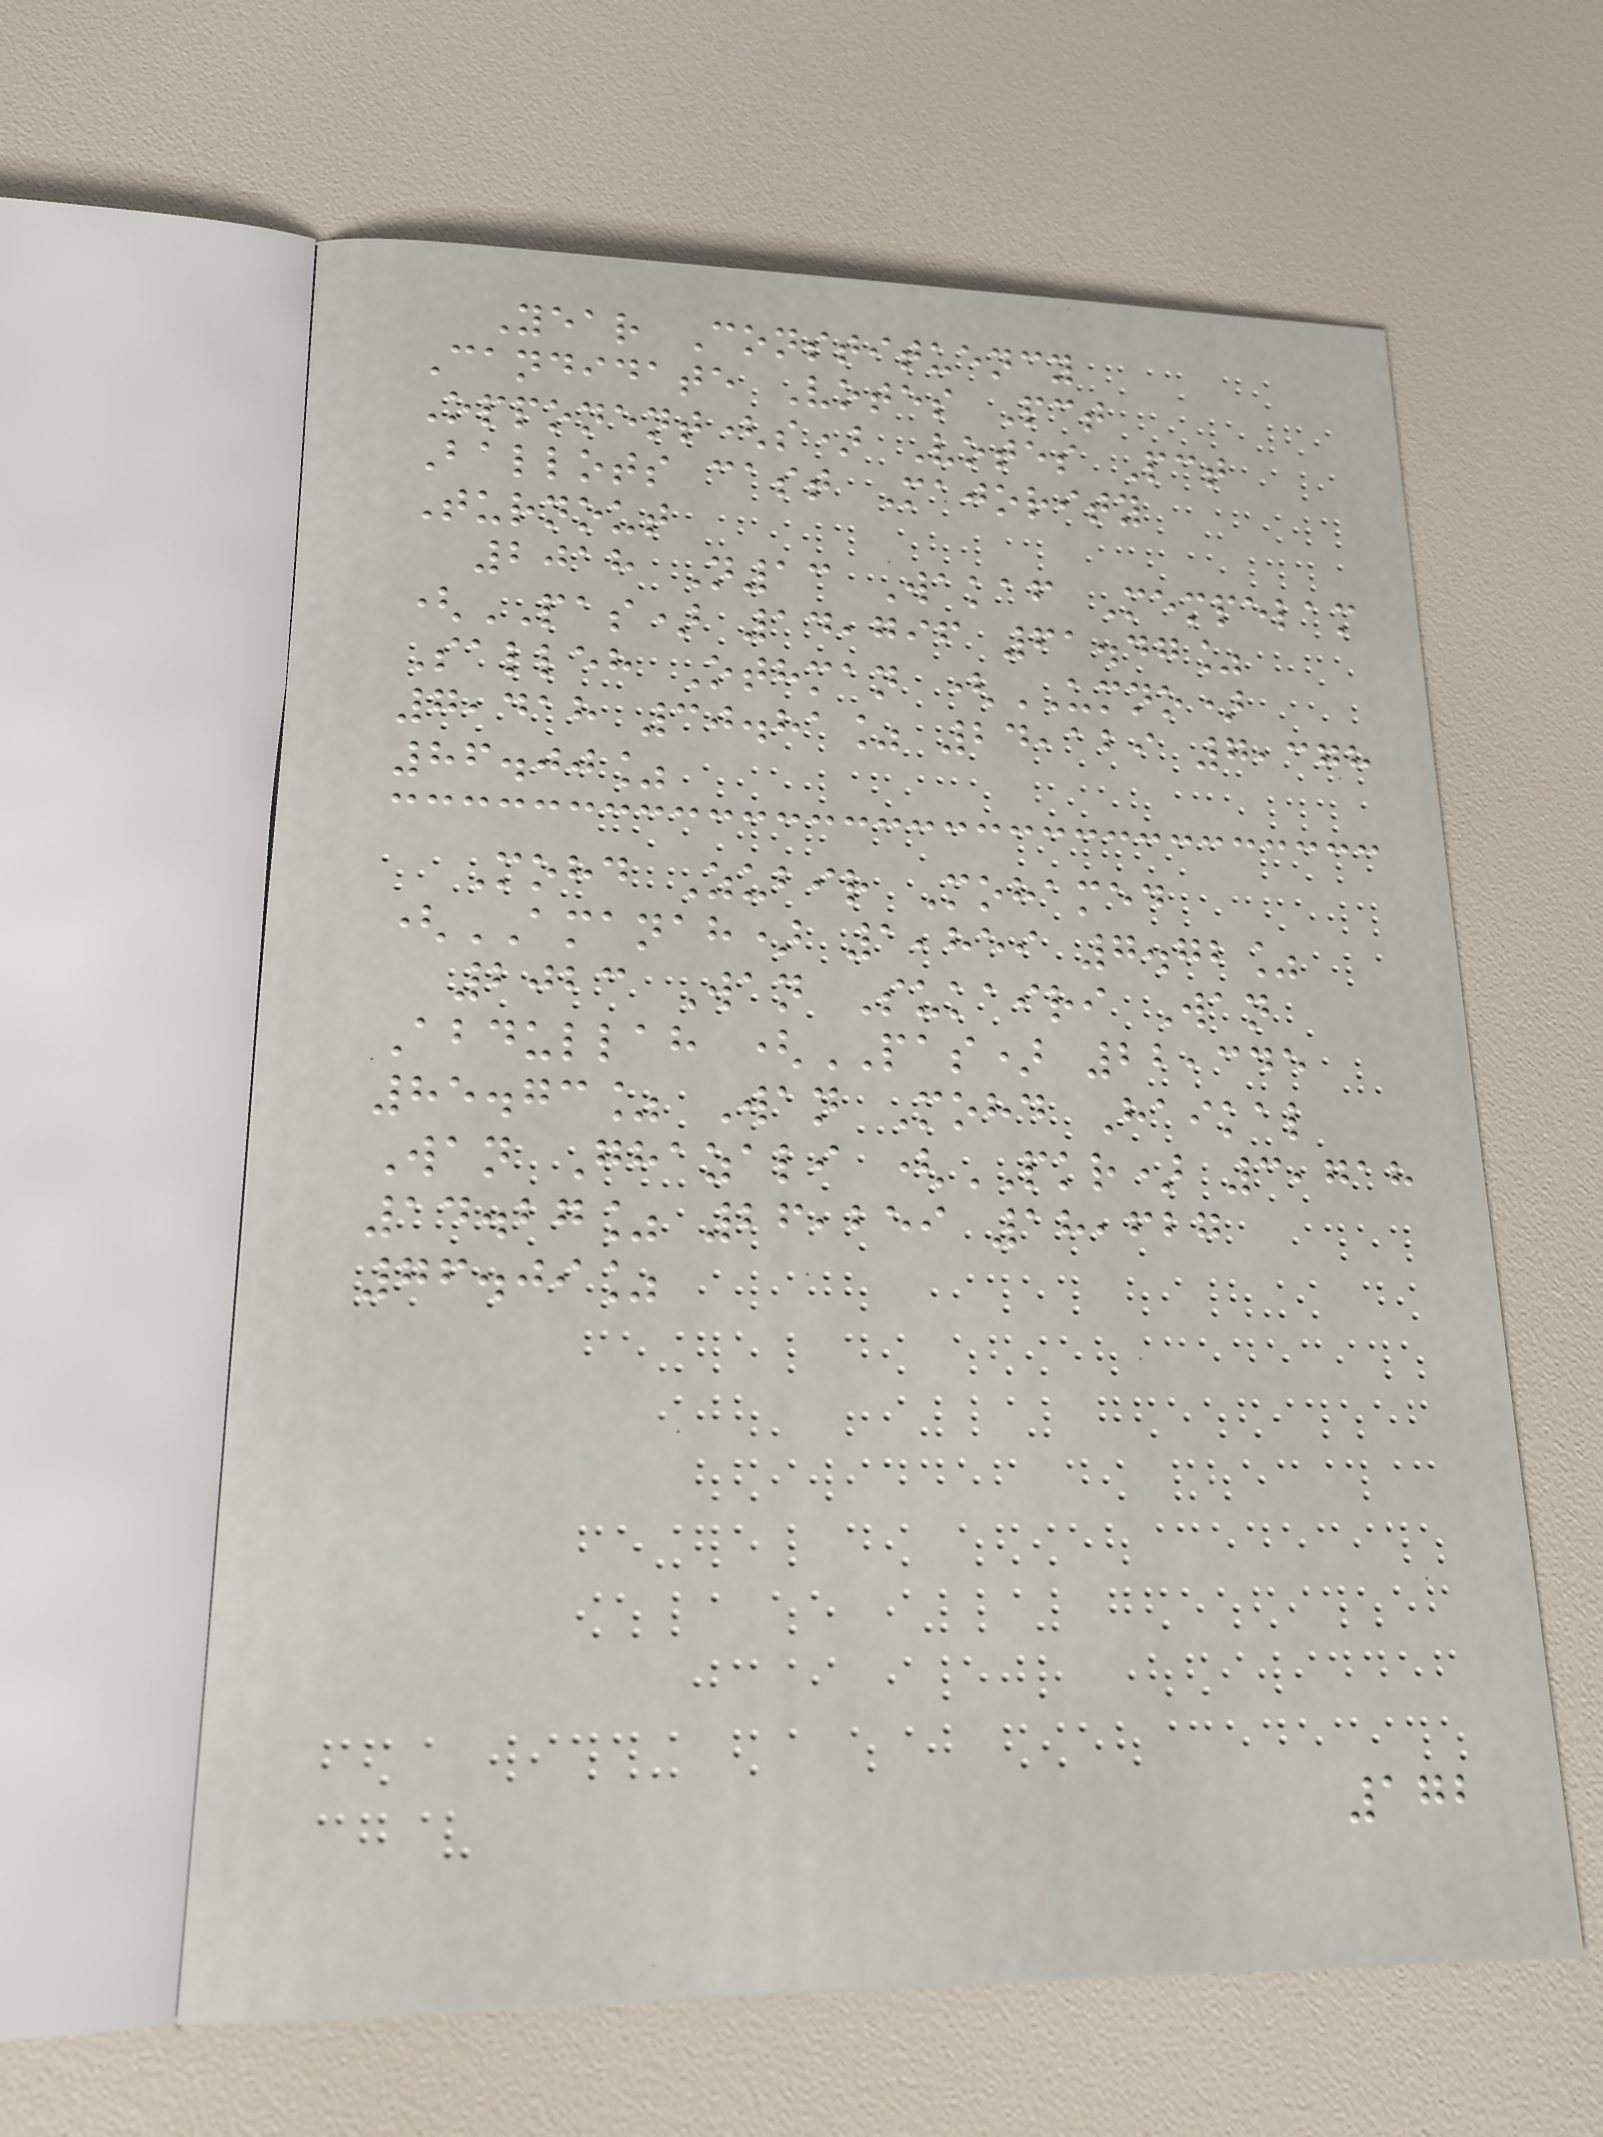Year Constituency
Candidate Votes Pct
Opponent(s) Votes Pct
Ballots cast Majority
Turnout
2018 N13 Wakaf Mempelam
(PAS) 14,796 61.47%
Salleh Othman (UMNO)
7,418 30.81% 24,129 7,378
86.00%
Mohd Zubir Mohamed
(AMANAH) 1,859 7.72%
2023 Wan Sukairi Wan
Abdullah (PAS) 22,345
85.73% Wan Mohd Haikal
Wan Ghazali (PKR) 3,718
14.27% 26,259 18,627
76.09%
172
